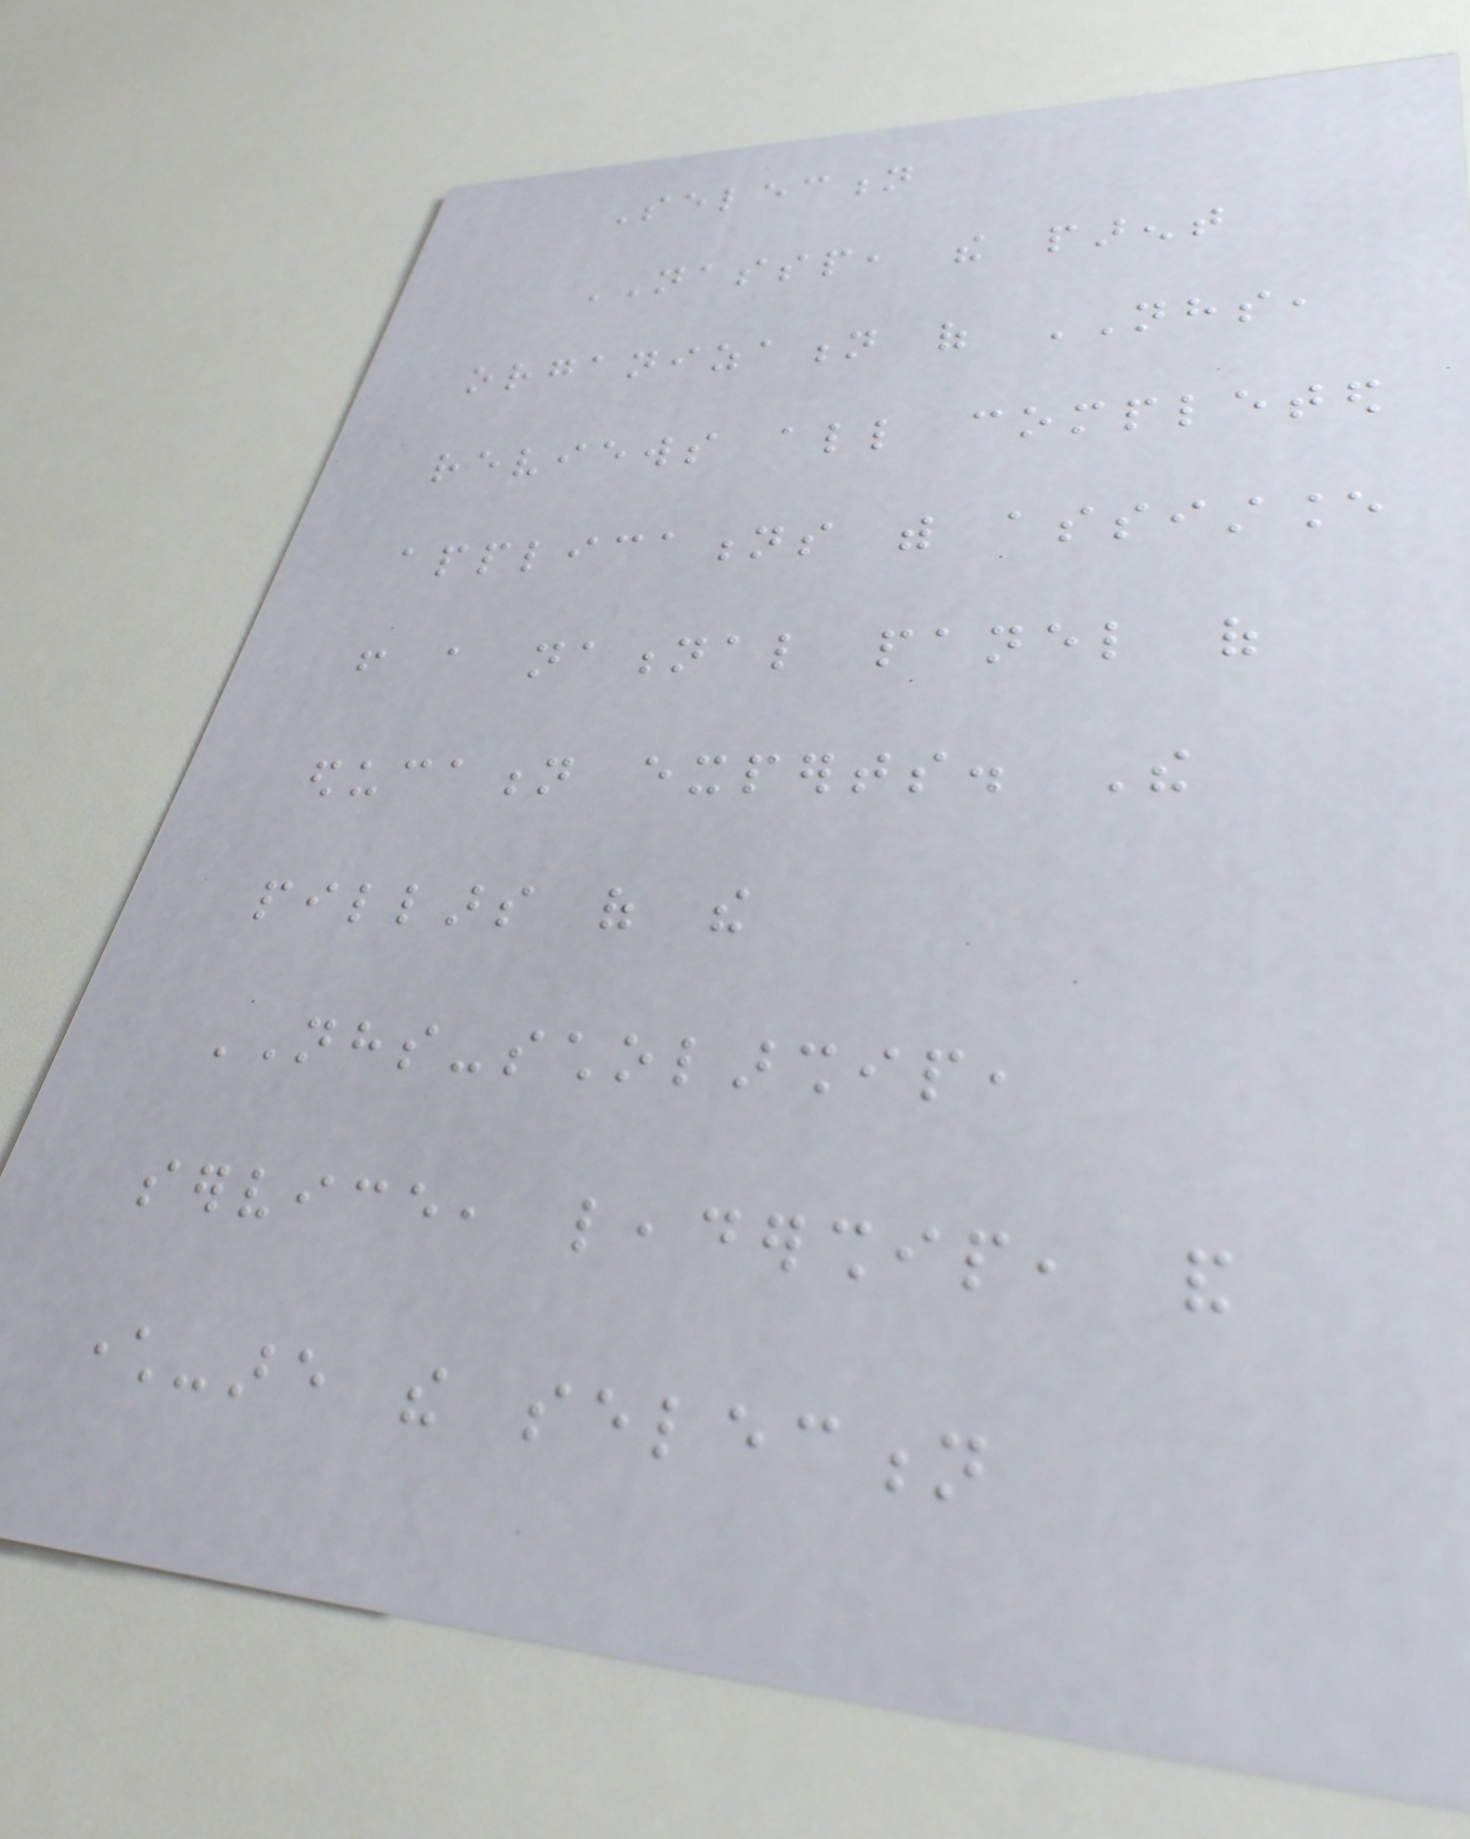Selection
NASSP, the parent
organization of NHS,
reviews all completed
applications with assistance
from a national panel of
education experts. The
pillars of the
NHS-scholarship,
service, leadership, and
character-are the selection
